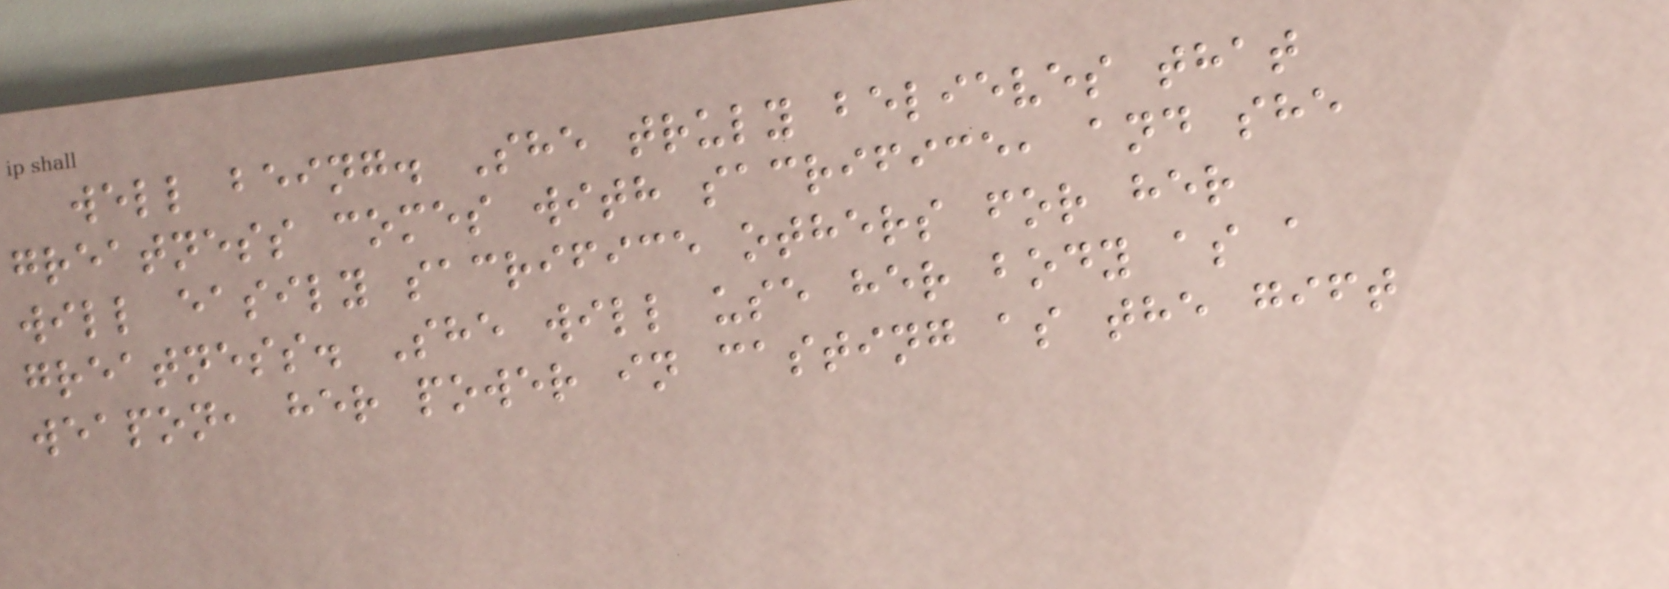well being. She truly believes that
greatness comes with sacrifice, and she
will easily sacrifice others for her
greatness. She will use her body as a
weapon, her power in casting as the gift
